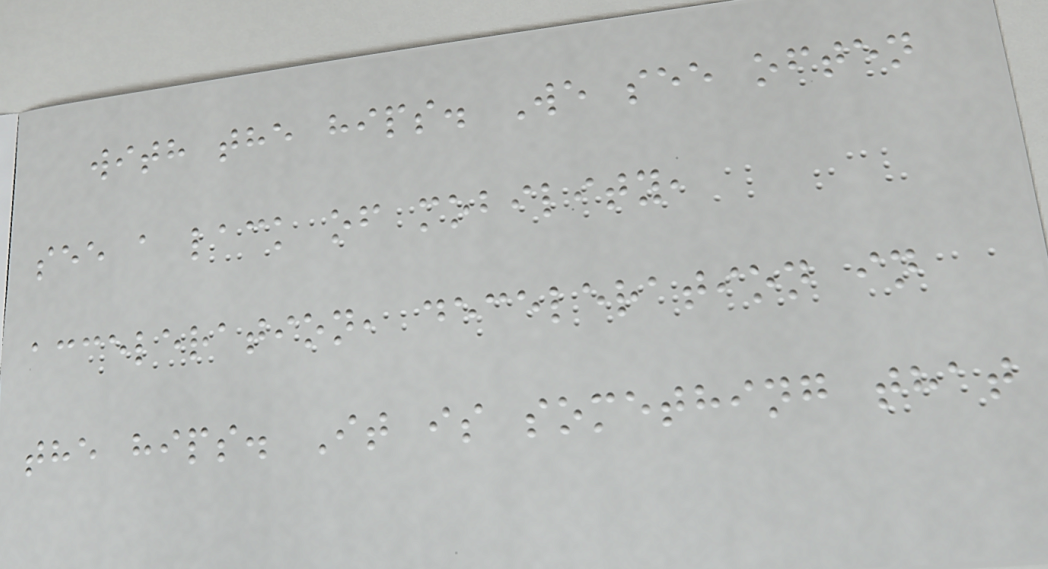with the hips. We see often
see a lack of mobility,
acceleration, deceleration in
the hips. It is something that
